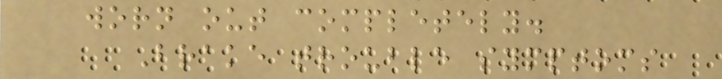worn out completely.
Brake trouble symptoms
